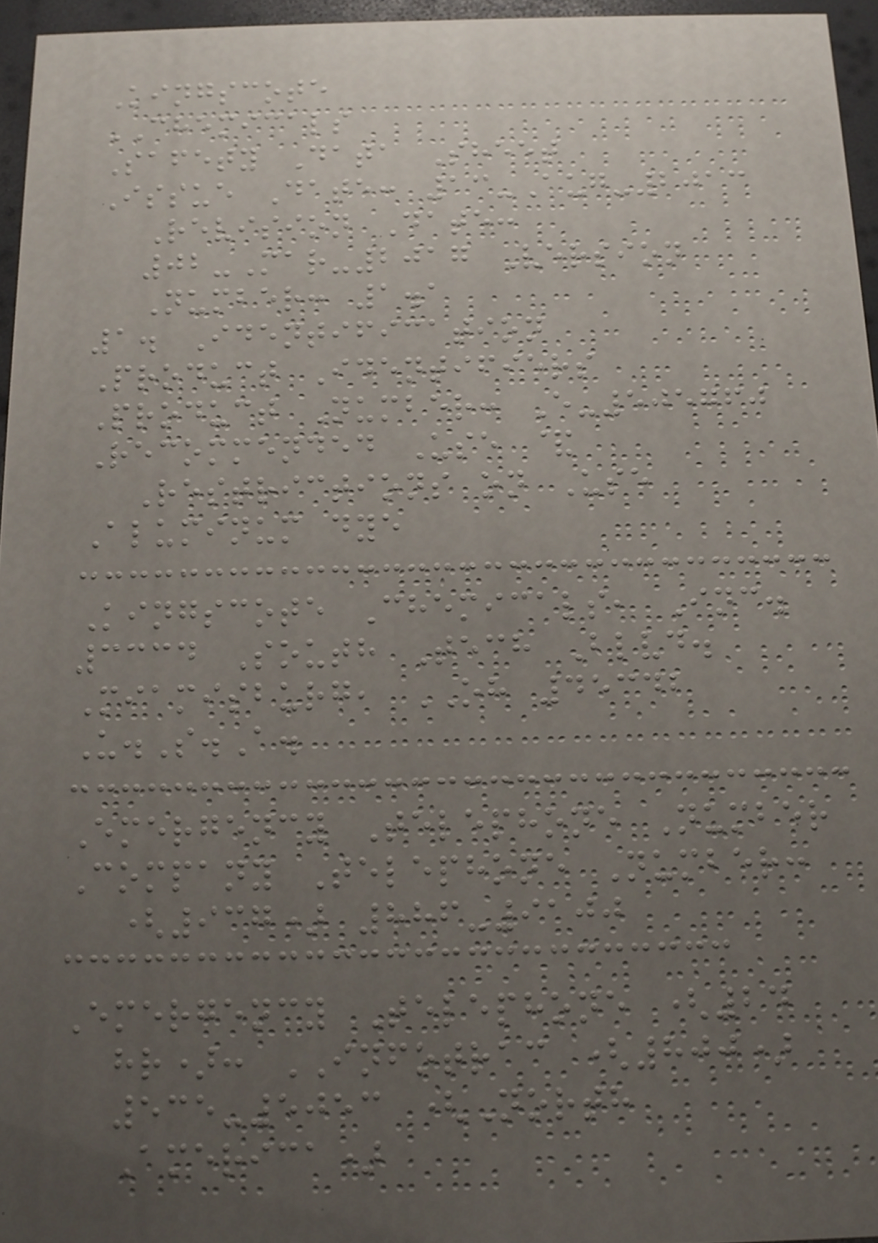Kingscote
CHEMICALS
Safety Data Sheet
Issue Date: 13-Aug-2013
Revision Date:
02-Mar-2017 Version
Number: 1.1
1. Identification
Product Identifiers
Product Number: E-505760
Recommended Use &
Restrictions on Use
Aluminum dye
Kingscote Chemicals, Inc.
3334 South Tech Blvd.
Miamisburg, OH 45342
U.S.A.
Emergency Telephone Number
Company Telephone Number:
(937) 886-9100
Emergency Telephone (24
hr): INFOTRAC (800)
535-5053 (North
America)
